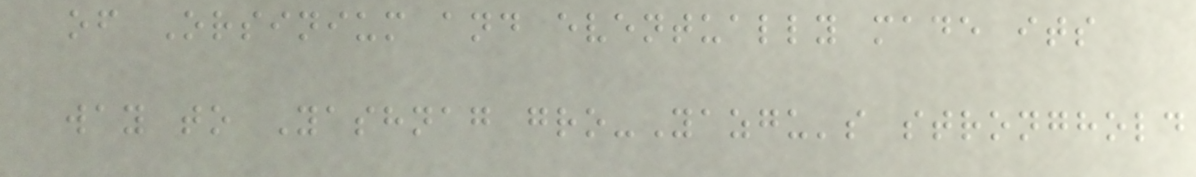of Orsinium and eventually made its
way to Yashnag gro-Yazgu's stronghold
